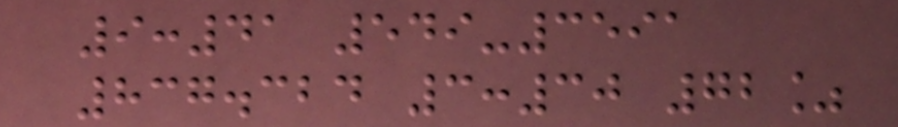9:41 549-3591
837.324 3:30 72%
